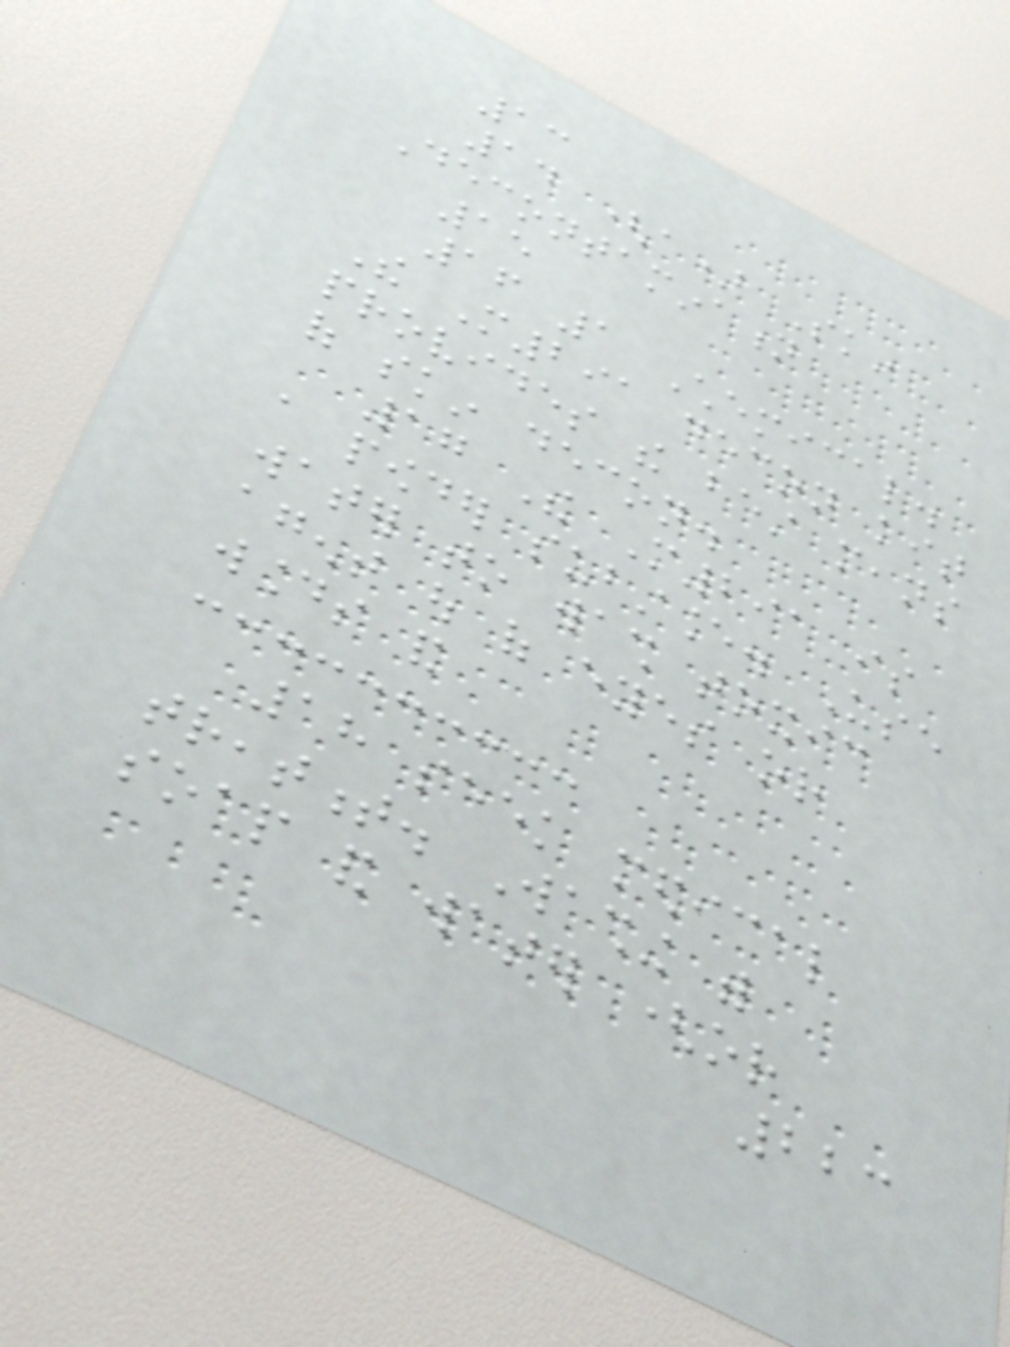13
14 (a) Skin
Decontamination
15
16 1 Chemical.
The M291 decon kit
provides the best means
of skin decon.
17 The M291 is
a powder substance. Use
water to wash toxic
agent out of eyes or
wounds and
18 seek medical
treatment. Washing with
soap and water (or
223
